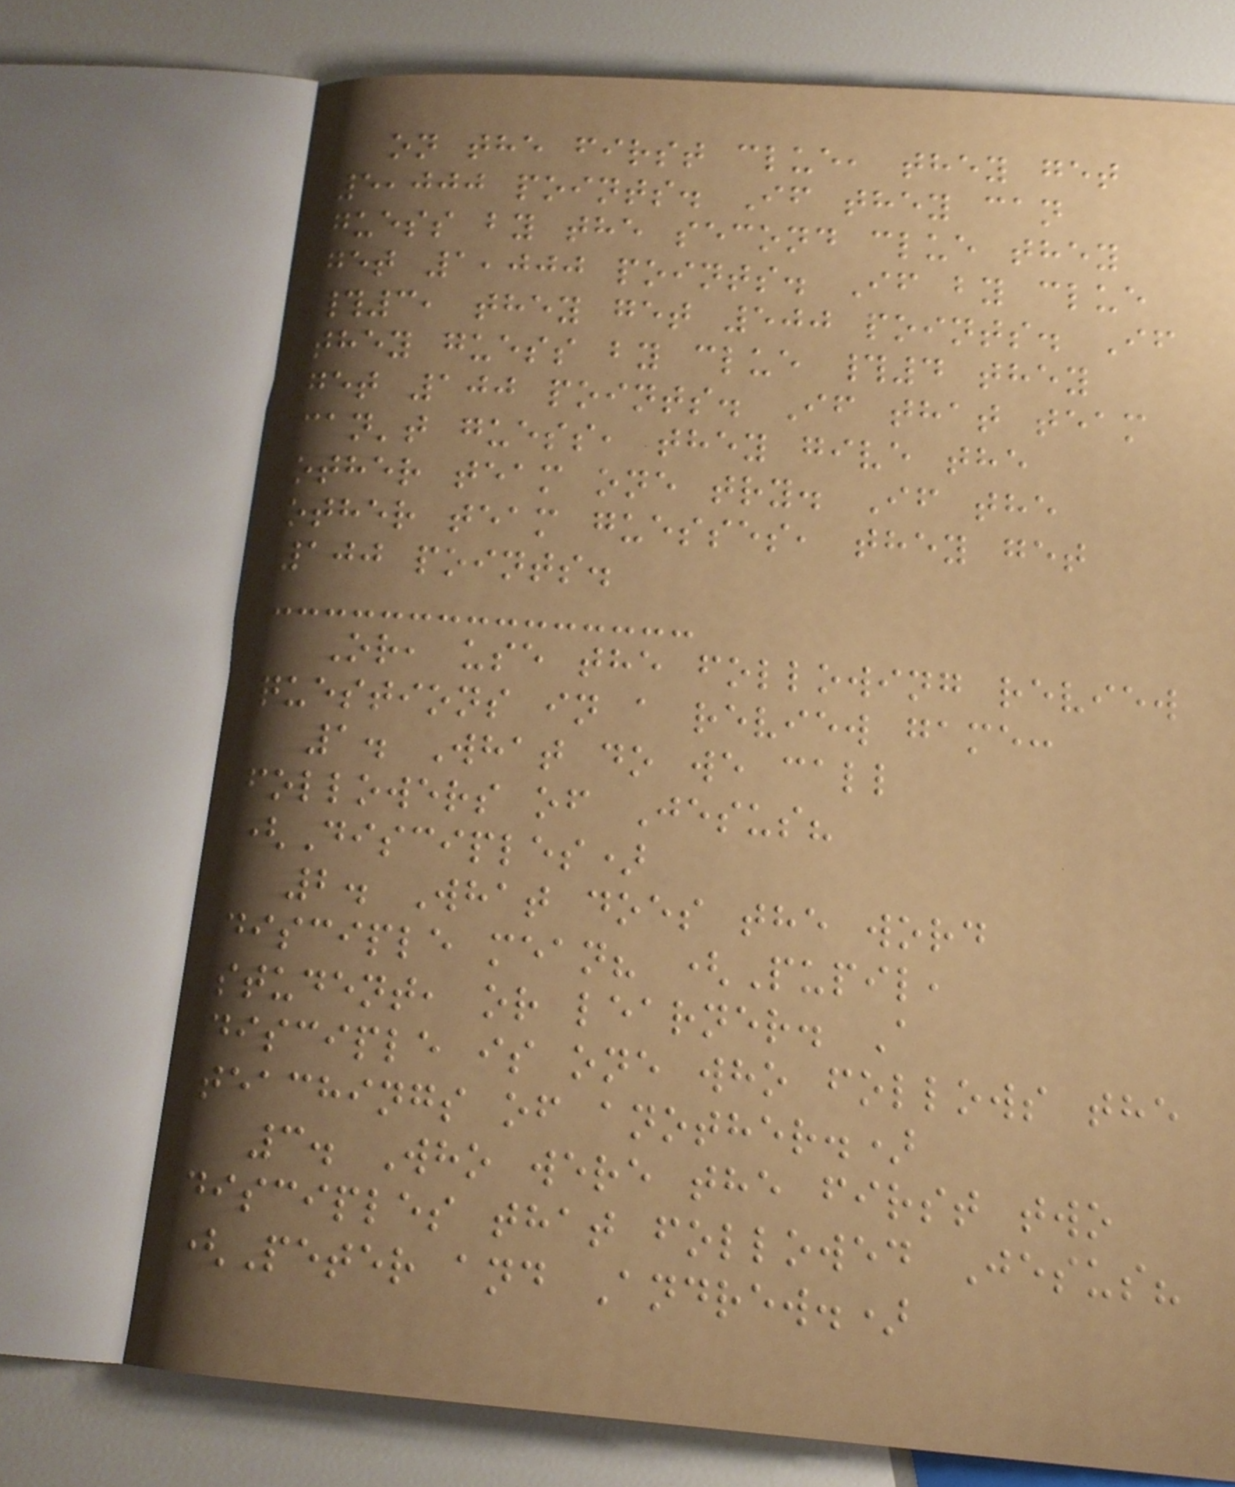on the first clue, they get
5,000 points. If they can
guess by the second clue they
get 1,000 points. If by clue
#3, they get 500 points. If
they guess by clue #4 they
get 100 points. If that team
can't guess, they give the
other team one try. If the
other team guesses, they get
100 points.
Or, use the following review
questions in a review game:
1. What do we call
followers of Jesus?
(Disciples)
2. What does the word
disciple mean? (Pupil,
student, or learner. A
disciple is one who follows the
teachings of another.)
3. Who were the first two
disciples that followed Jesus?
(Peter and Andrew.)
